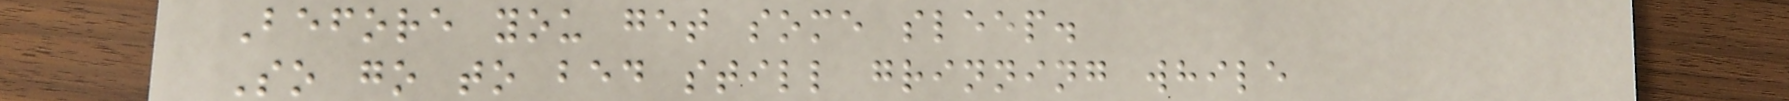Before you get some sleep.
So go to bed still grinning while
